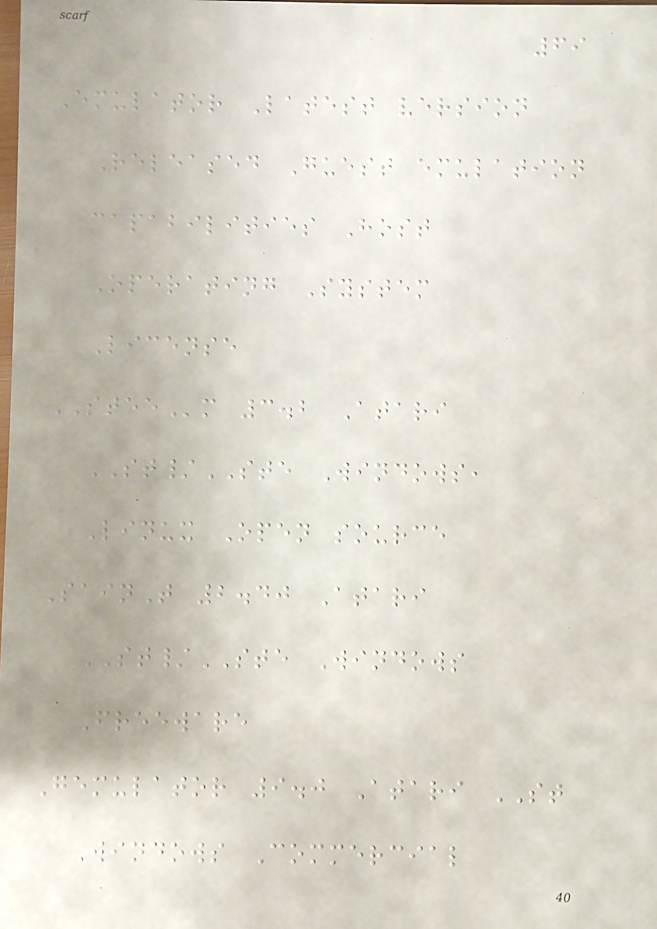69
Emulator Latest version
Released Guest emulation
capabilities Host
Operating System
License
STEEm 3.2 Atari
ST/STE Windows,
Linux Open source
SainT 2.40 Atari
ST/STE Windows
Freeware
Gemulator 9.0 Atari ST
Windows Commercial
